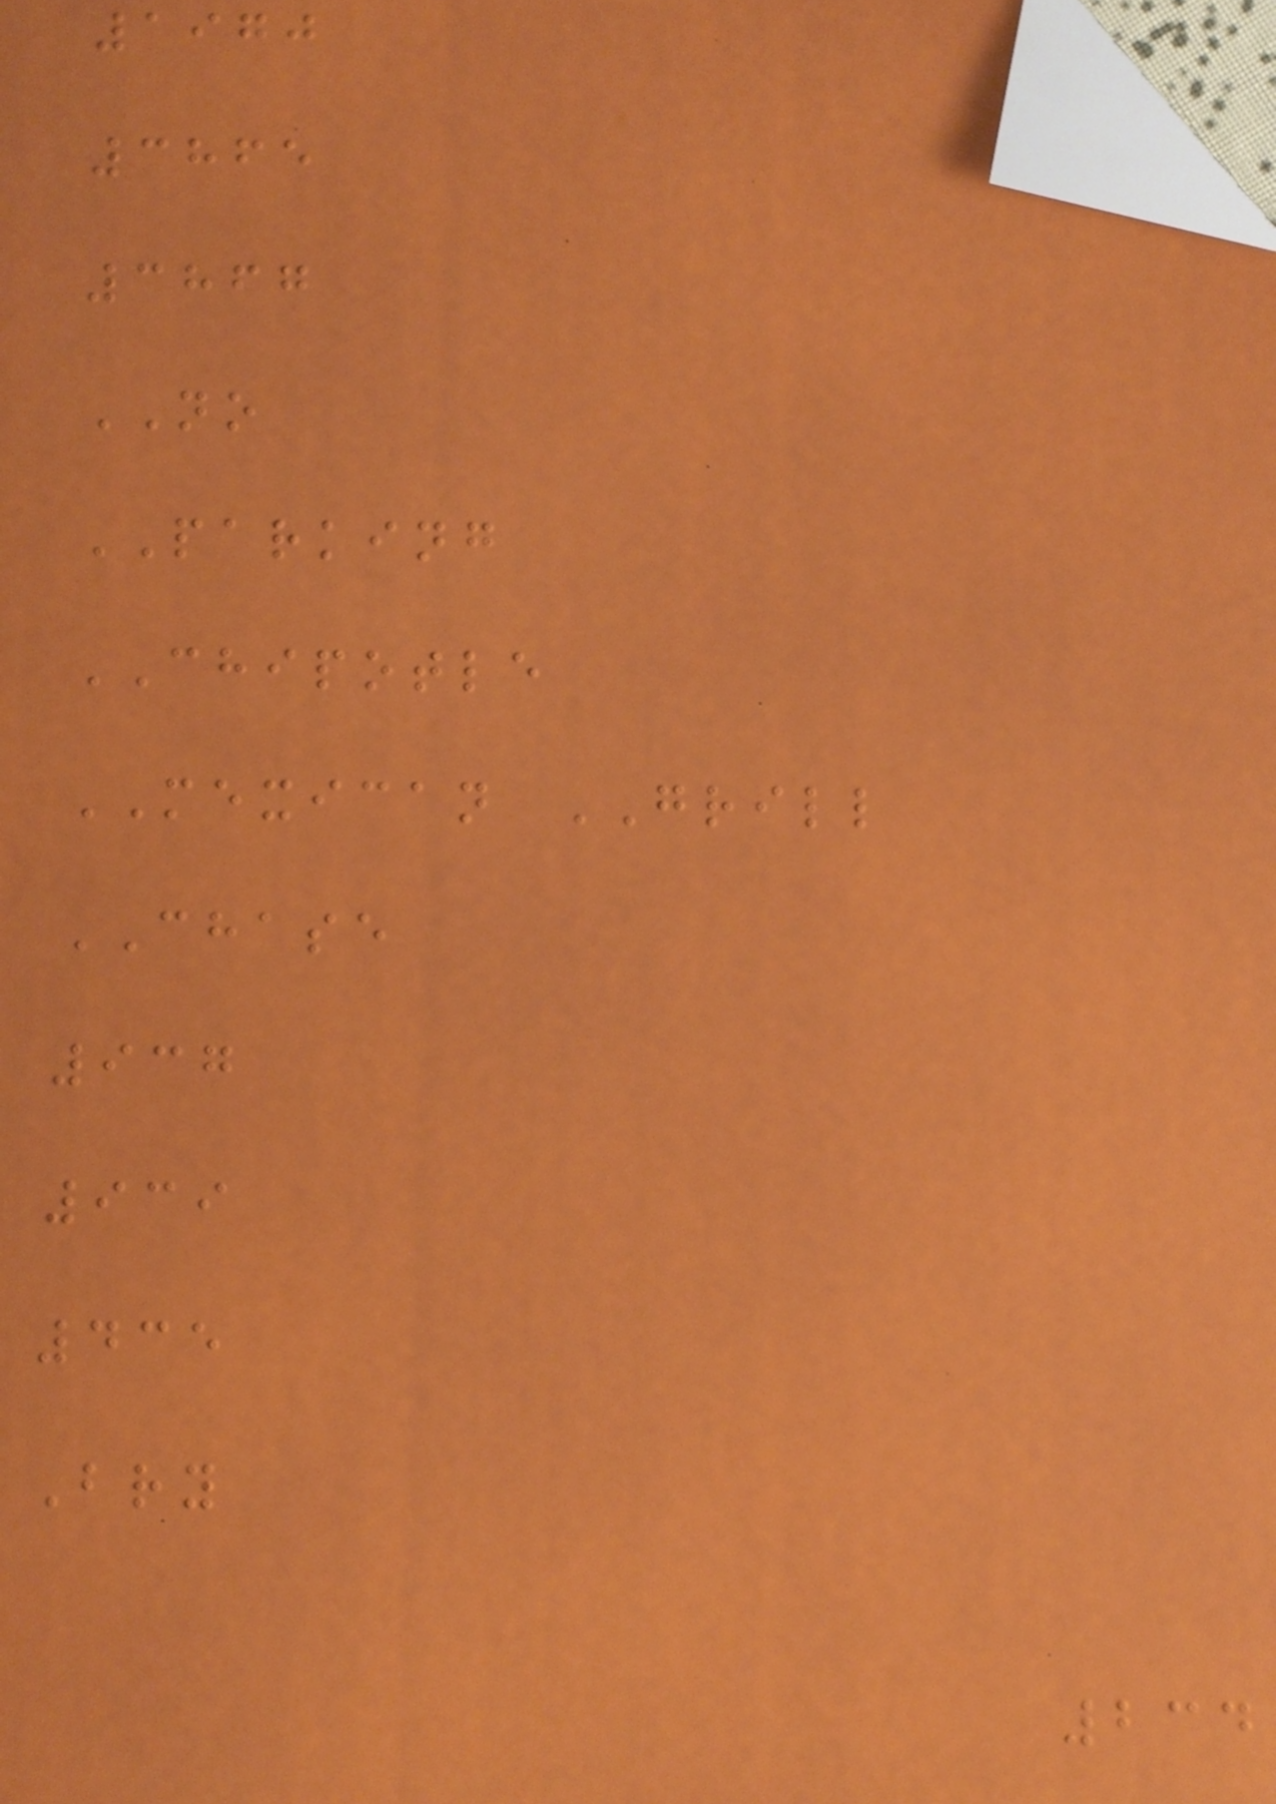1970
3865
3867
NO
PARKING
CHIPOTLE
MEXICAN GRILL
CHASE
937
939
435
Bry
234
